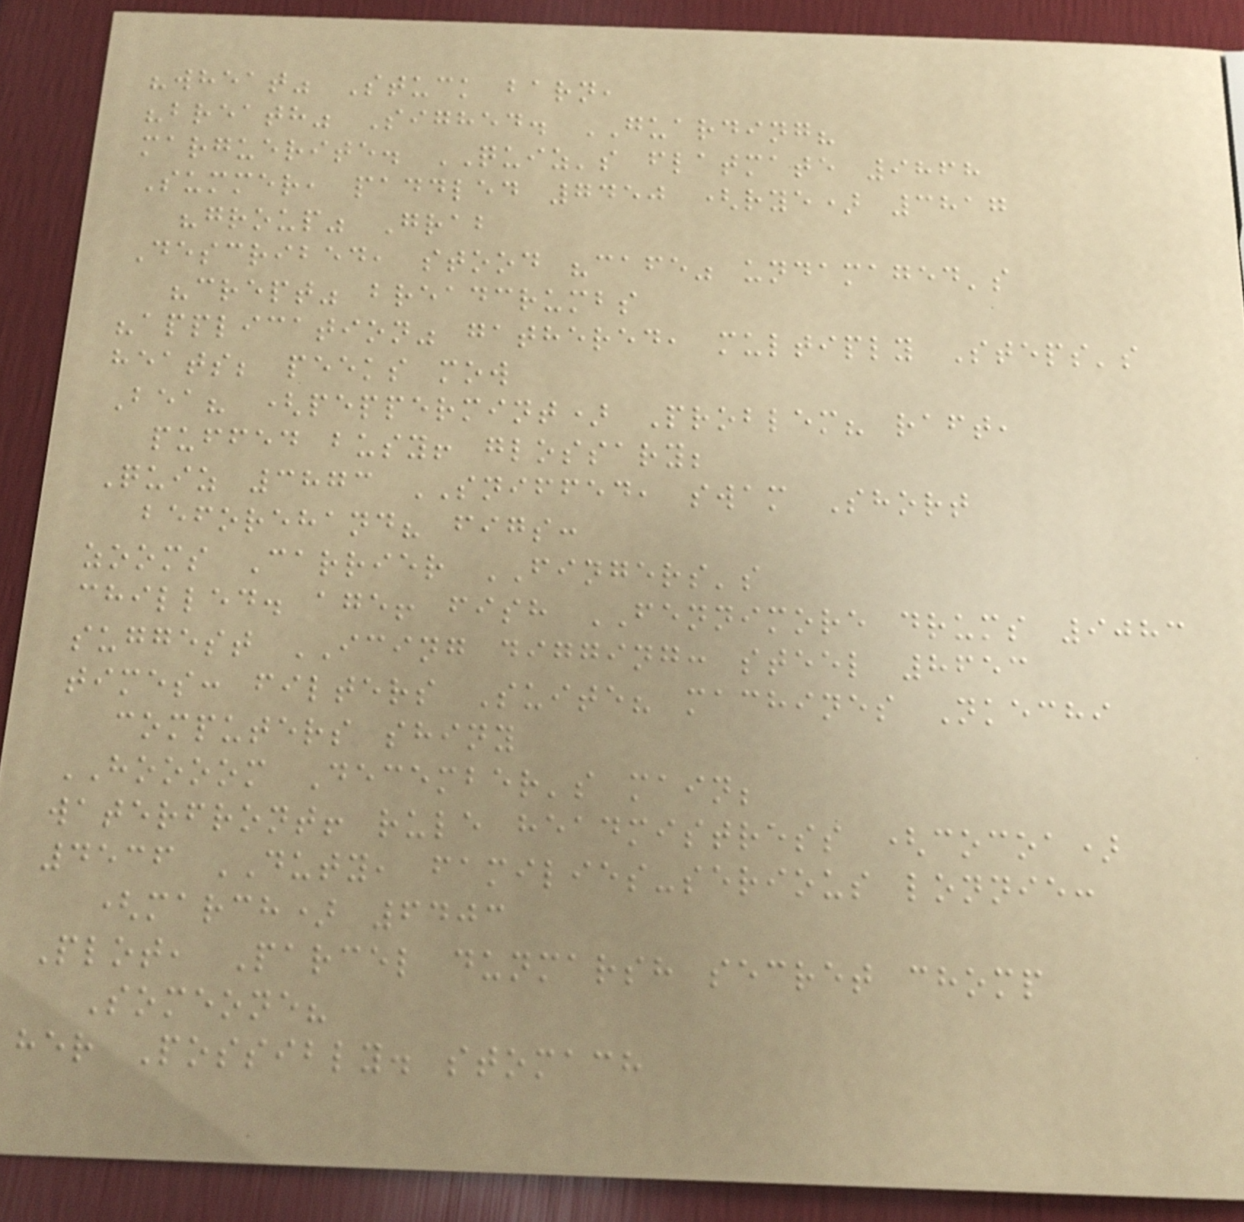"wheat" Stuck barn,
"breath" Sighed. GUARDING?
marguerite. QUIZ's flatmate 9868
Summer, paddled 7450 (rye) 3817
"group" Grab
Described, stood "cafe" undamaged's
"crept" breadcrumbs
"application" gathered, multiply Steps's
heats; peeks mow
Bea? (peppermint) Problem? raft,
puffed busy! glossary;
Quiz 3873 SNIFFED, swam Short
beforehand? figs:
zooms Carrier FINGERS's
chilled. age! fish FENNIMORE drums 9083
suggest ICING digging: steel 8653
times: filters Suite? machines Nkechi
computers shiny
HOOOOM December's main;
waterfront! rule headmistress (cocoa)
4536 DUTY, families-serious lonnie:
(march) 6403
Plot, Parcel dunmarsh secret chomp
Someone?
her Possibly. stomach
